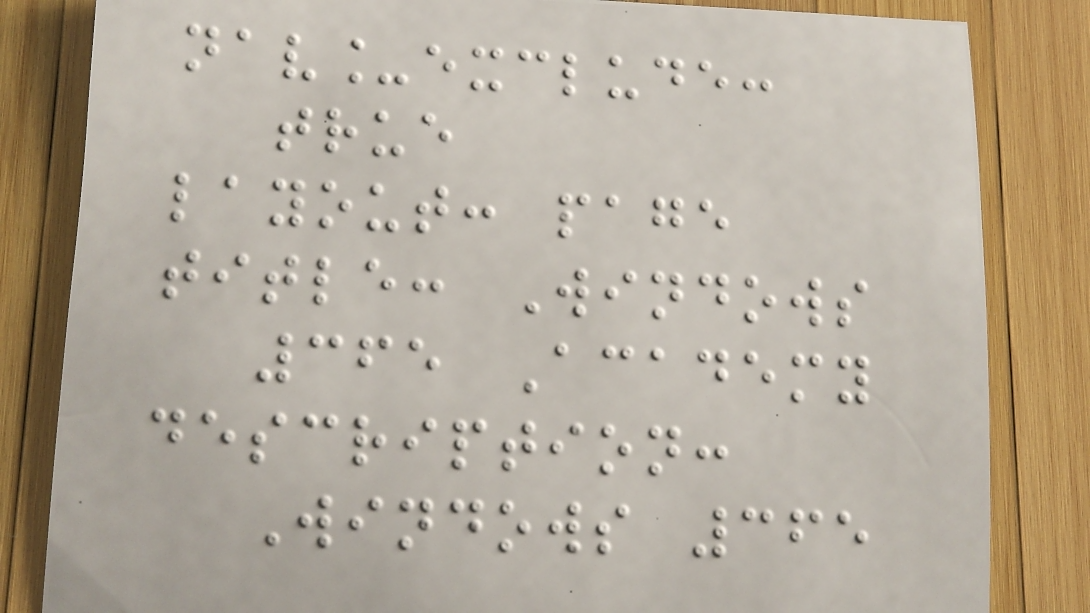nav_exclude:
true
layout: page
title: Windows
365 Academy
description:
Windows 365
